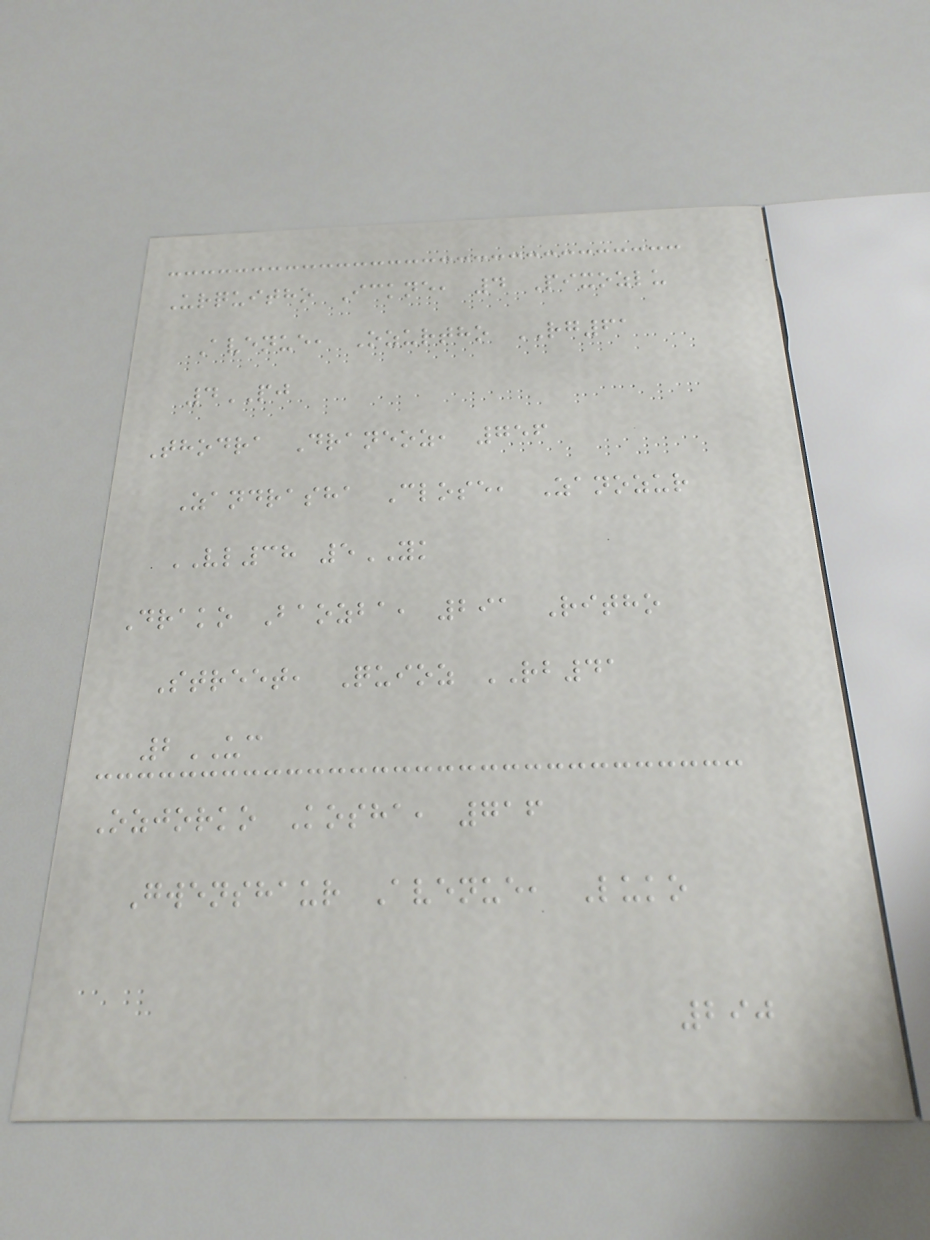Urquitho Ickne, 4 Pixozlu
Avenue, Ozurtho RG61
4PJ
Thodra Draneoz, 756
Zandrasha Close, Zanozur
VL38 5YK
Drako Baozba, 291 Ritho
Street, Quioz RB41
2UC
Ozjorko Kosha, 716
Gwenshaur Avenue, Luko
290
